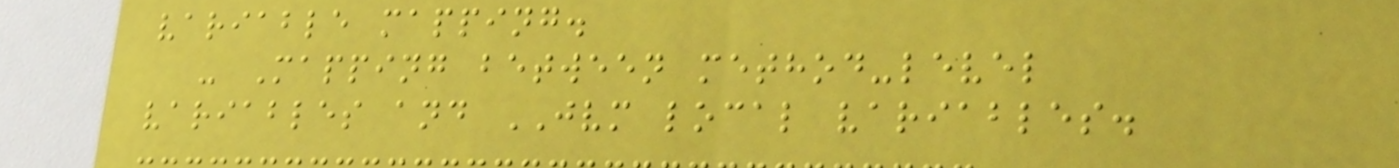variable mapping.
- Mapping between method-level
variables and JVM local variables.
